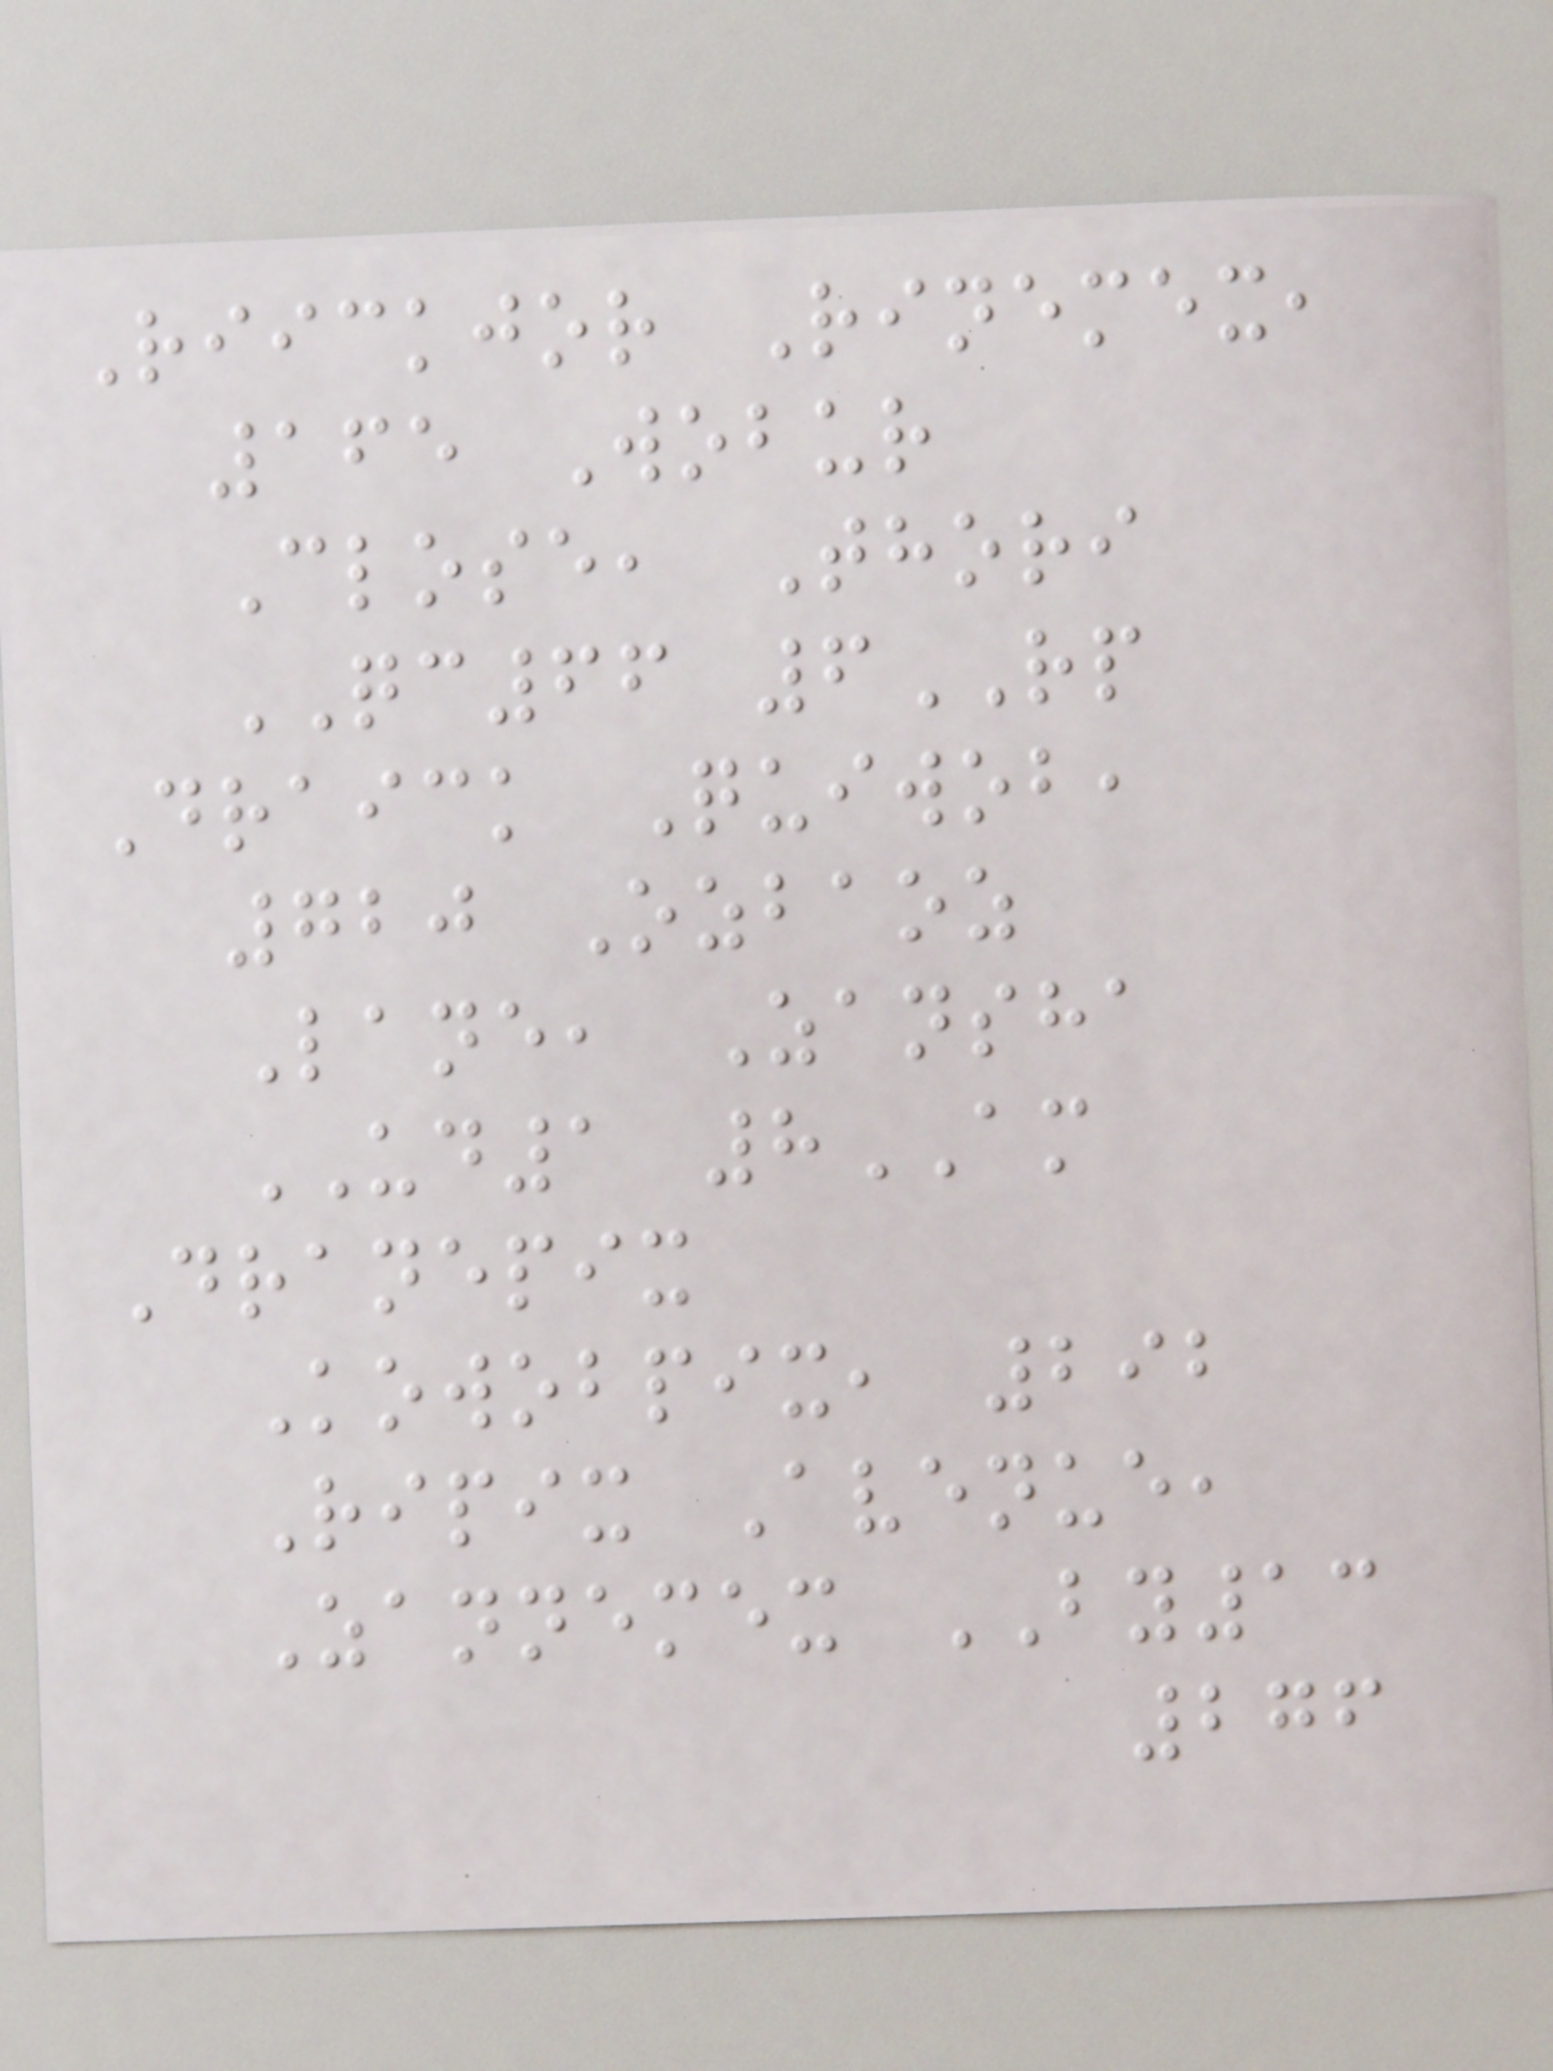Riickjor Rinemex,
165 Wobur
Close, Thori
QC66 6RP
Draick Quiwob,
720 Ozbaoz
Lane, Zansha
UD1 8AM
Dranepix
Kowobpix, 292
Ripix Avenue,
Zannemex BY13
276
